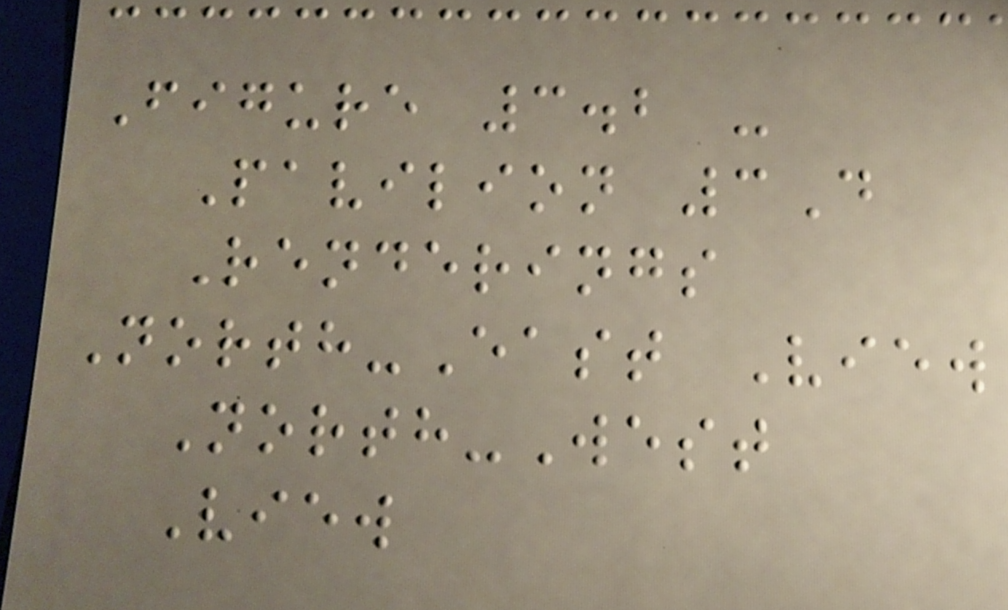Figure 3.2 -
Pavilion 3D
Renderings
North-East View
North-West
View
